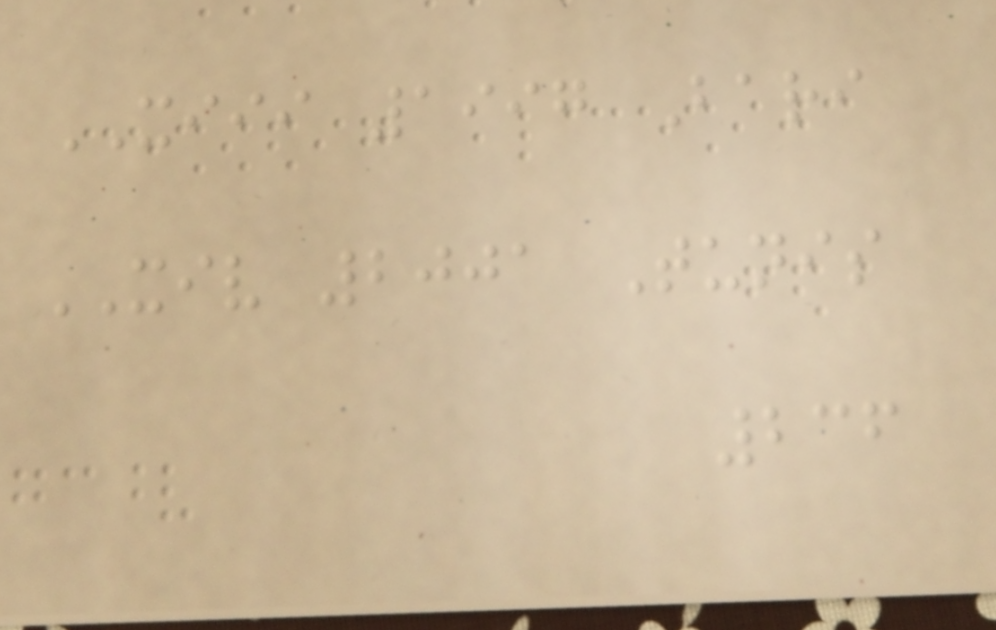XIII 1997 Bari
XIV 2001 Tunis
236
